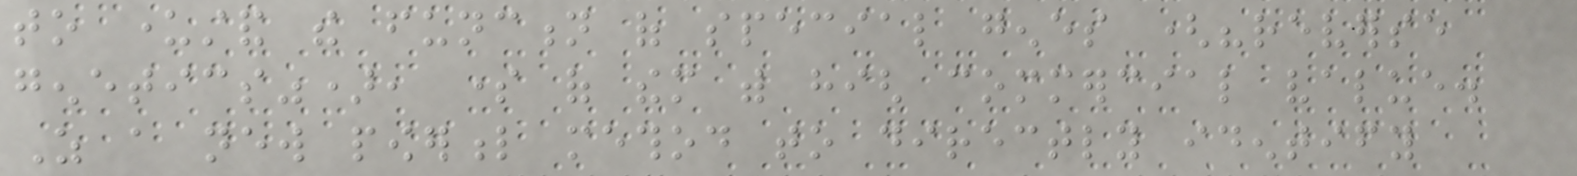to understand the function of special genes ("reverse
genetics"), some of them with high commercial value.
As a new powerful method to directly identify
